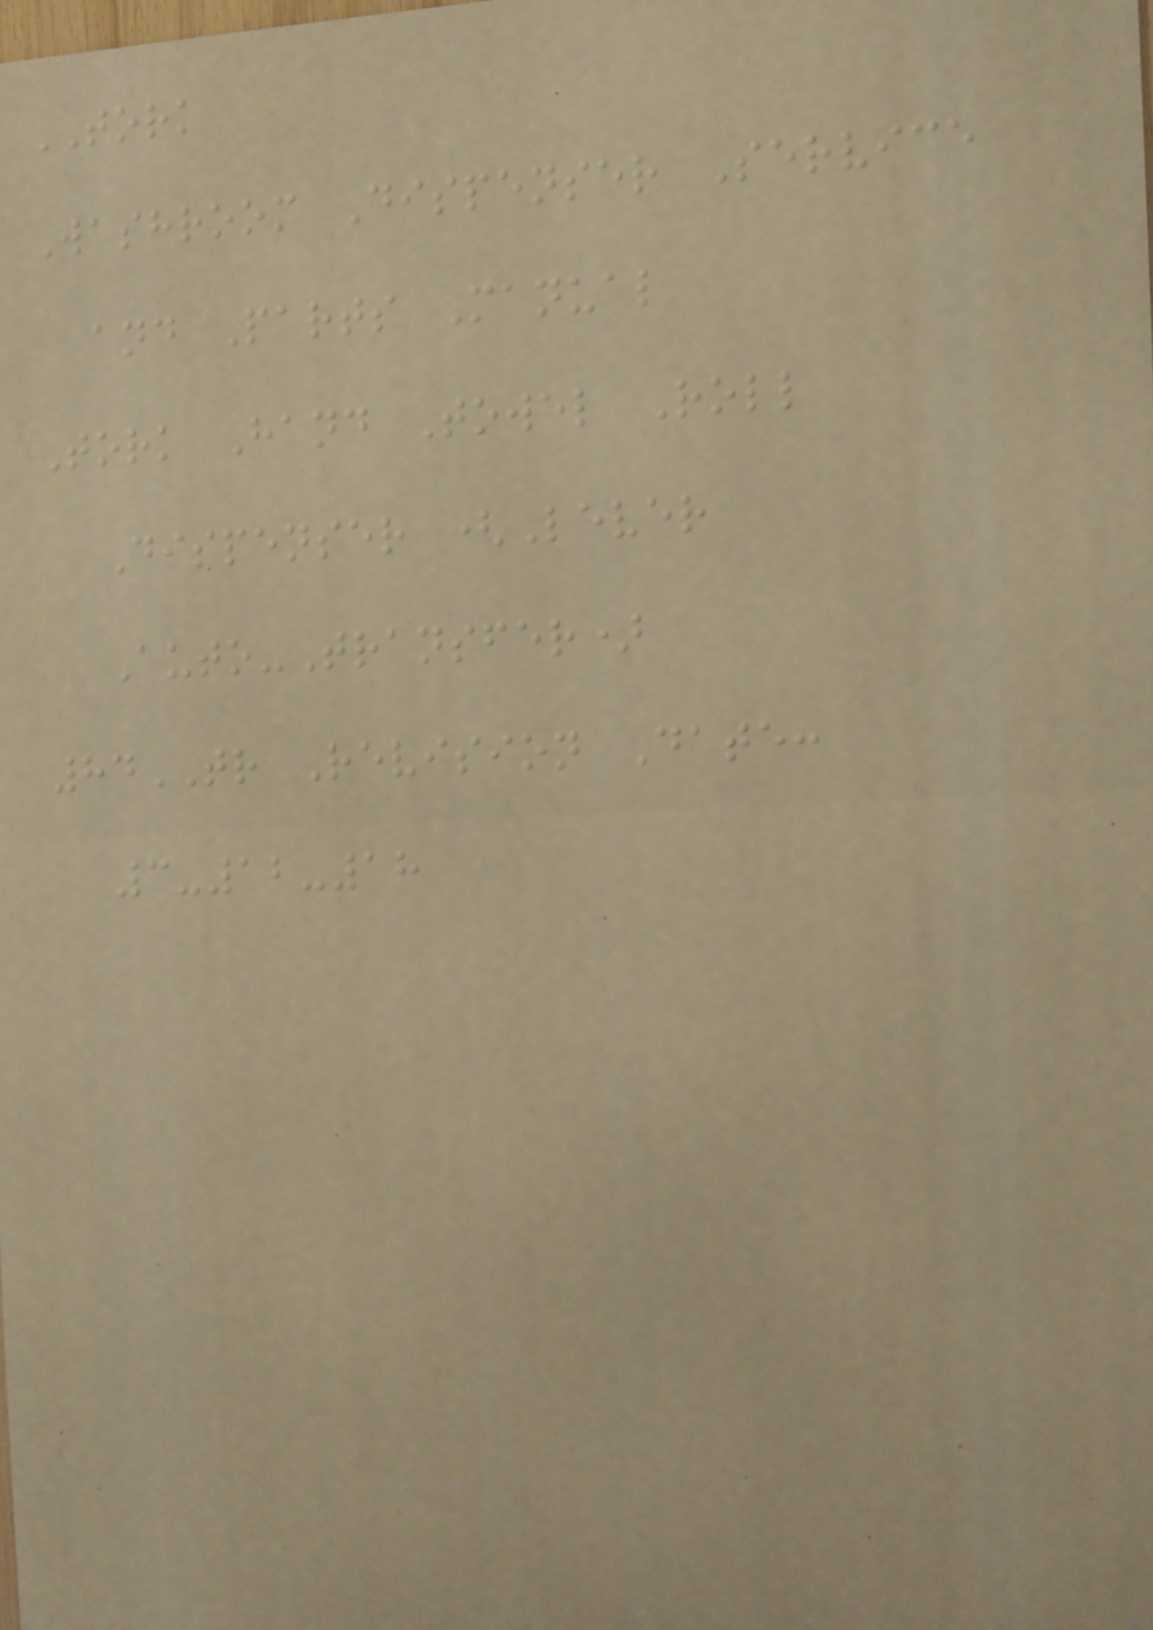TORK
Washroom Dispenser Service
and Parts Manual
Tork Hand Towel Roll
Dispenser (Lever
Auto-Transfer)
84TR Revision Date:
3-12-18
